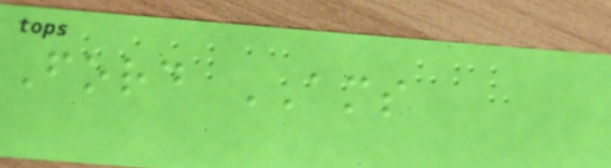Ford AMS
